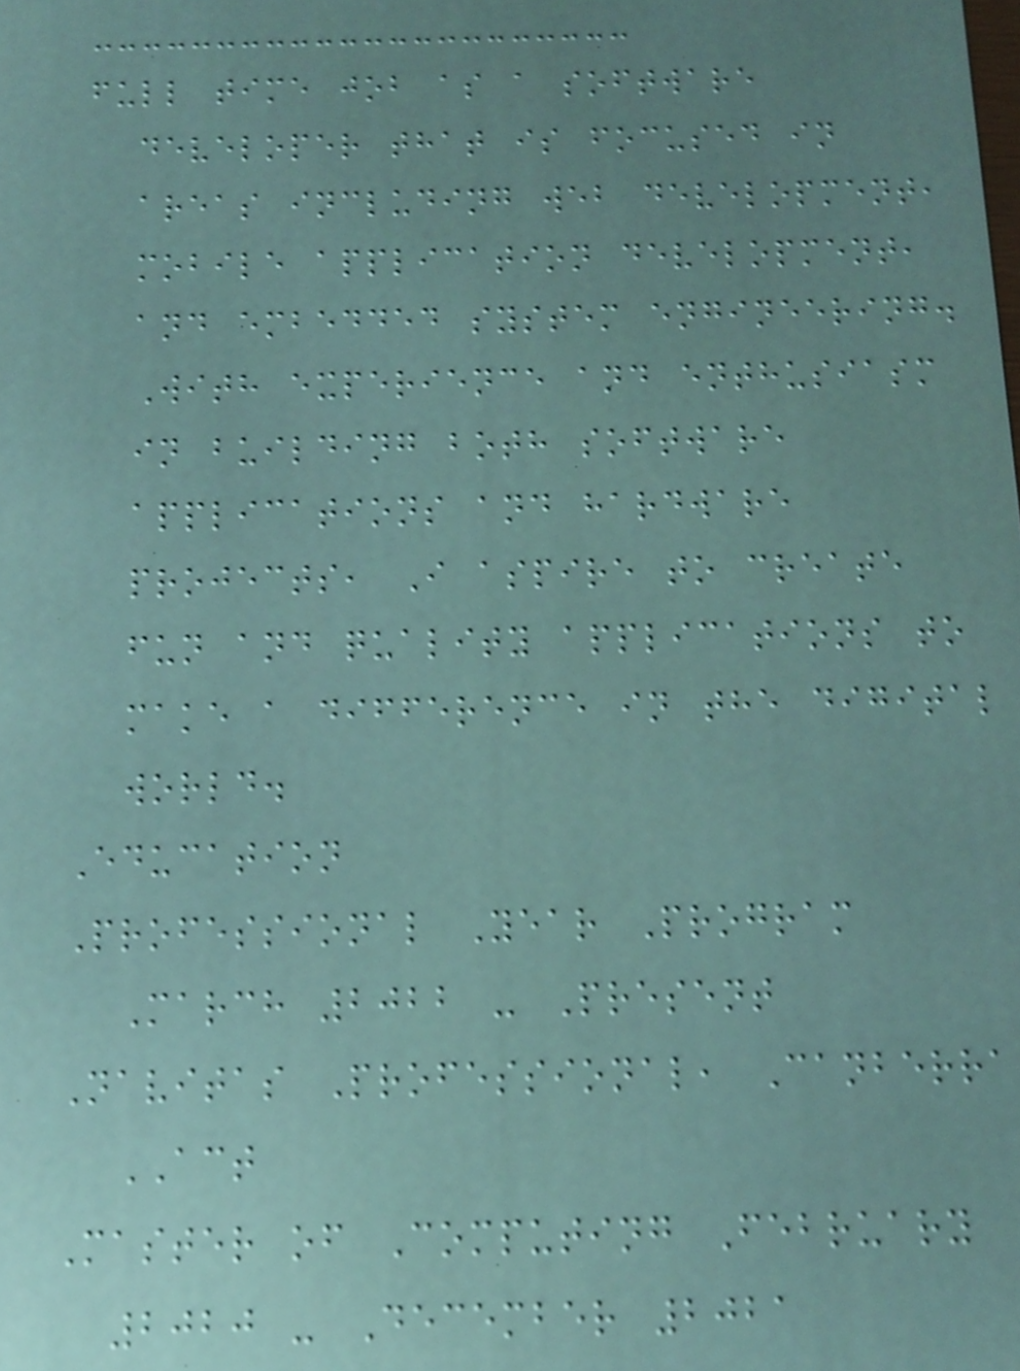full time job as a software
developer that is focused in
areas including web development,
mobile application development,
and embedded system engineering.
With experience and enthusiasm
in building both software
applications and hardware
projects, I aspire to create
fun and quality applications to
make a difference in the digital
world.
Education
Professional Year Program
March 2022 - Present
Navitas Professional, Canberra
ACT
Master of Computing February
2020 - December 2021
